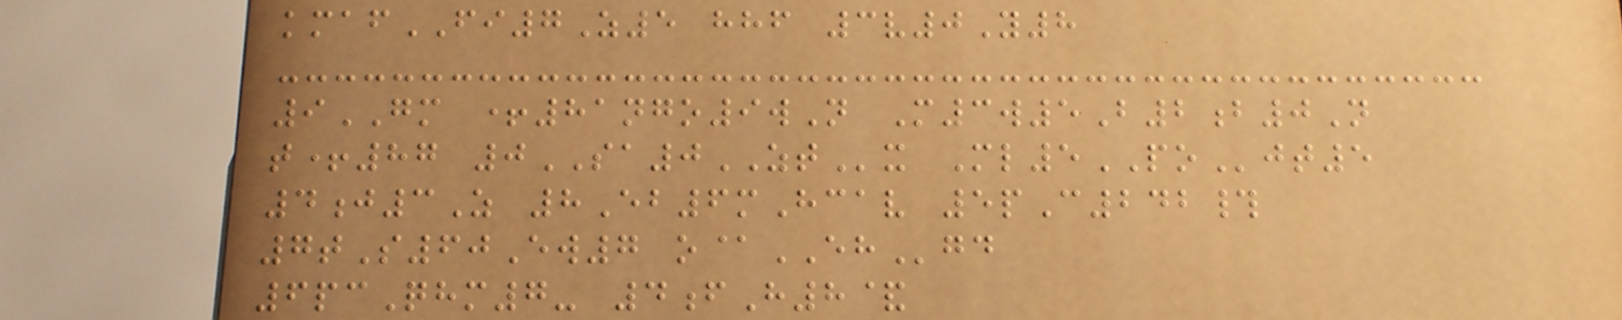kmafFI7Z5 hhf 3v0Y8
9GM +81ngo9wN M3w5B2b0N
t+87 0SA0ZTx Ml5POjt5
4j3Z 8Eb6mHcav 5pC242#
7tS60Ew7 o@EHgd
6pcQhm7- 4fH8&
